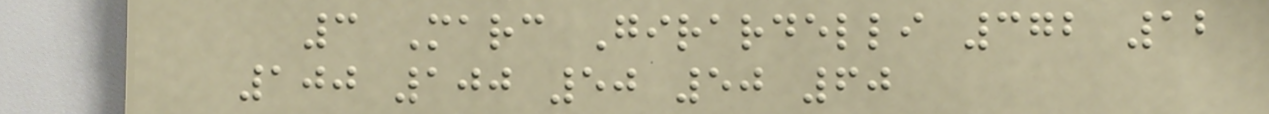3 Marc Girardelli 372 12
100 100 50 50 60
